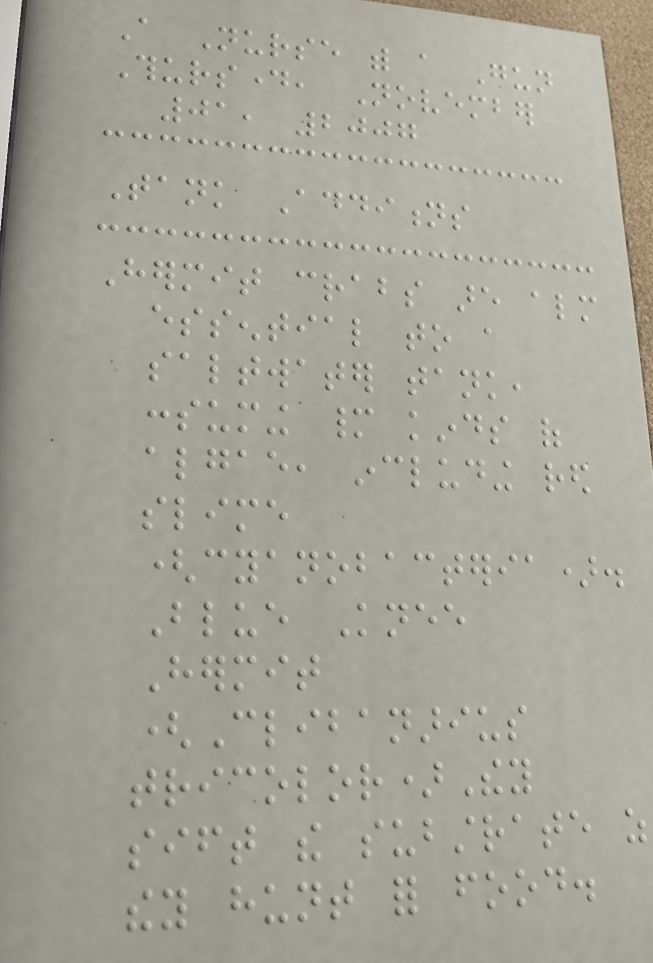A Nurse with a Gun
Thursday, November
01, 2007
Tank Additions
Hermit crabs are almost
essential to a
saltwater tank,
consuming many kinds of
algae, including red
slime
(cyanobacteria).
Blue Knee
Hermit
(Clibanarius
tricolor)They
sift the substrate as
they hunt for food.
